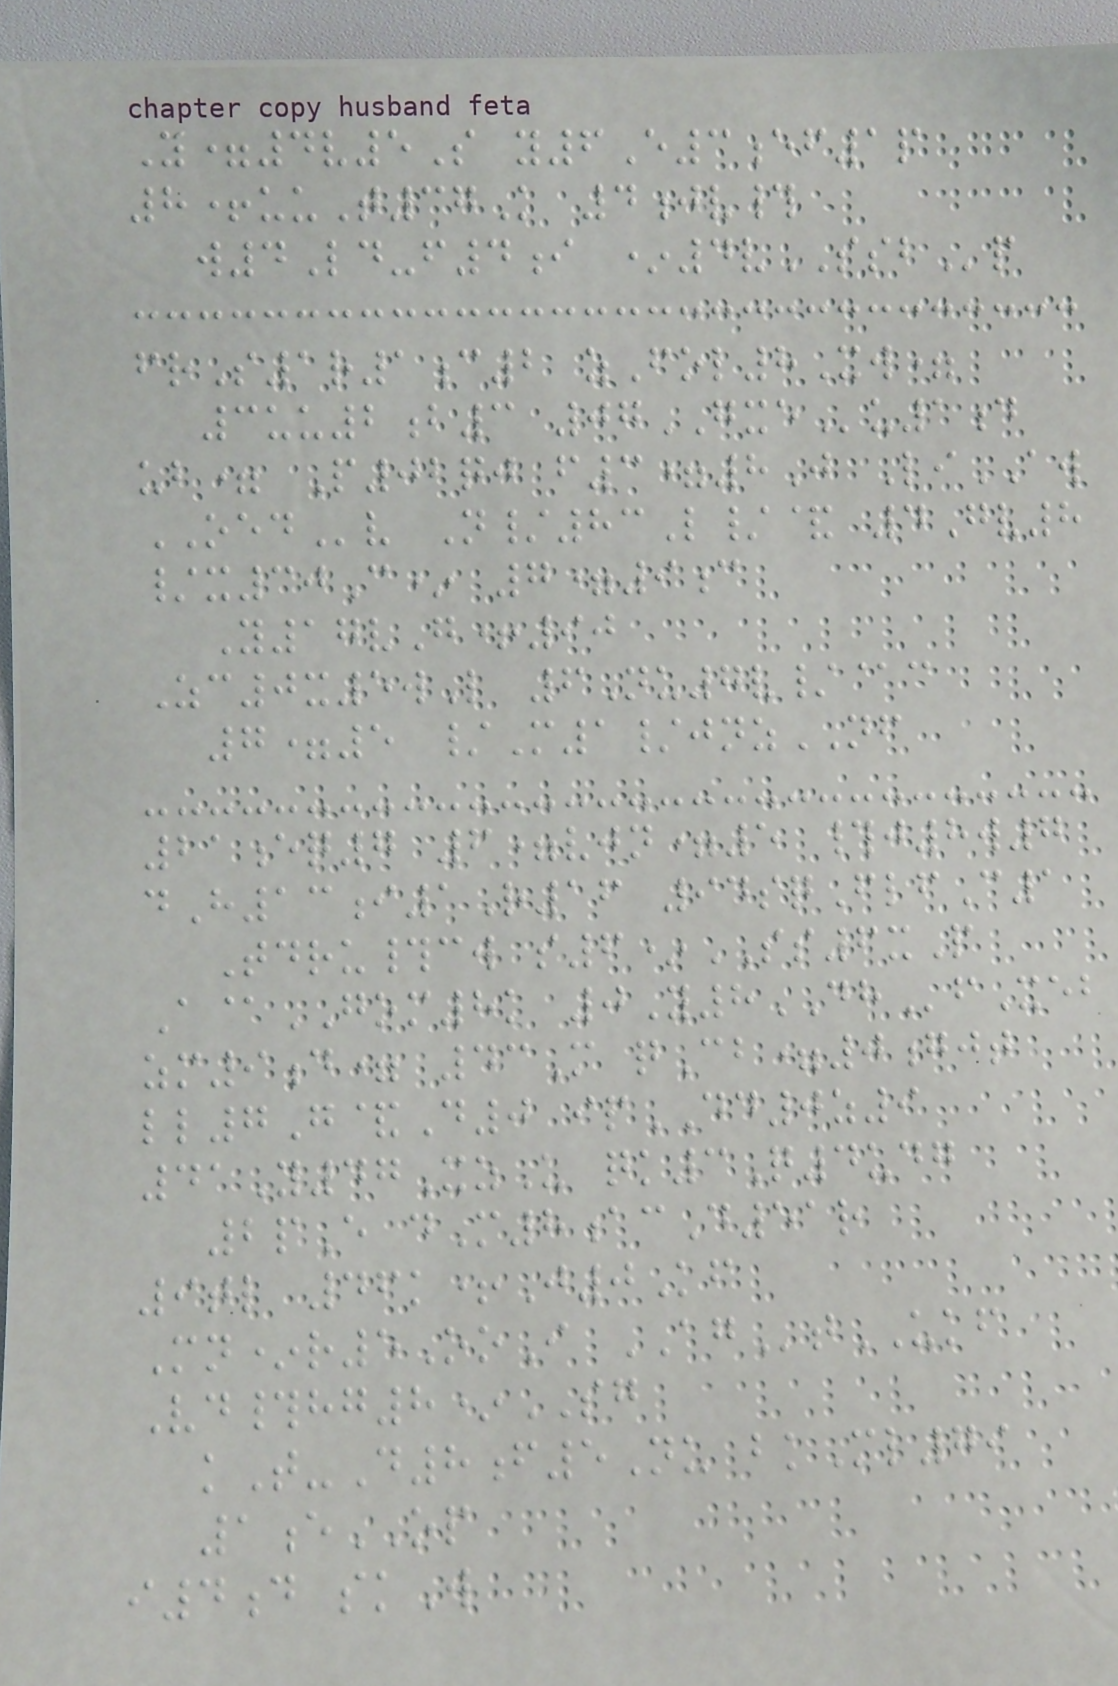Y=4v5S y6E3ef1p
8+uuT37K 4jv#
w4Ld-f4i *4vSSBp
frS1r1c2 zFol8Xw=
3uu2b3 07GXEu1d
ub= P02qj f3=8J LiAW
OEDv N/83L/& 4Gv8
/x30C* 7=9c
Y17vG+90
Zc0x5wL 6Nu7v/@c
7=5 /M1/jnzNF
21eq7 6=vjn=5 #j8w7
dH13i1R16 94sqFlfC1
Tdru#cw s6*SS6xP
A@GOM8k 0Y8DHfXeb
zm9d= 43M qCb=0gjt
ll7G&D0 ipDD0z9
41Y47XzU qk3Q4udg
2pE dM8acD51r
9tl 46k+J0Kf
Mn*r5OoI AGtUKF
Vd#hg8*SG
kT-D8f5Nu bkMl79
1eOP
i4d skW
